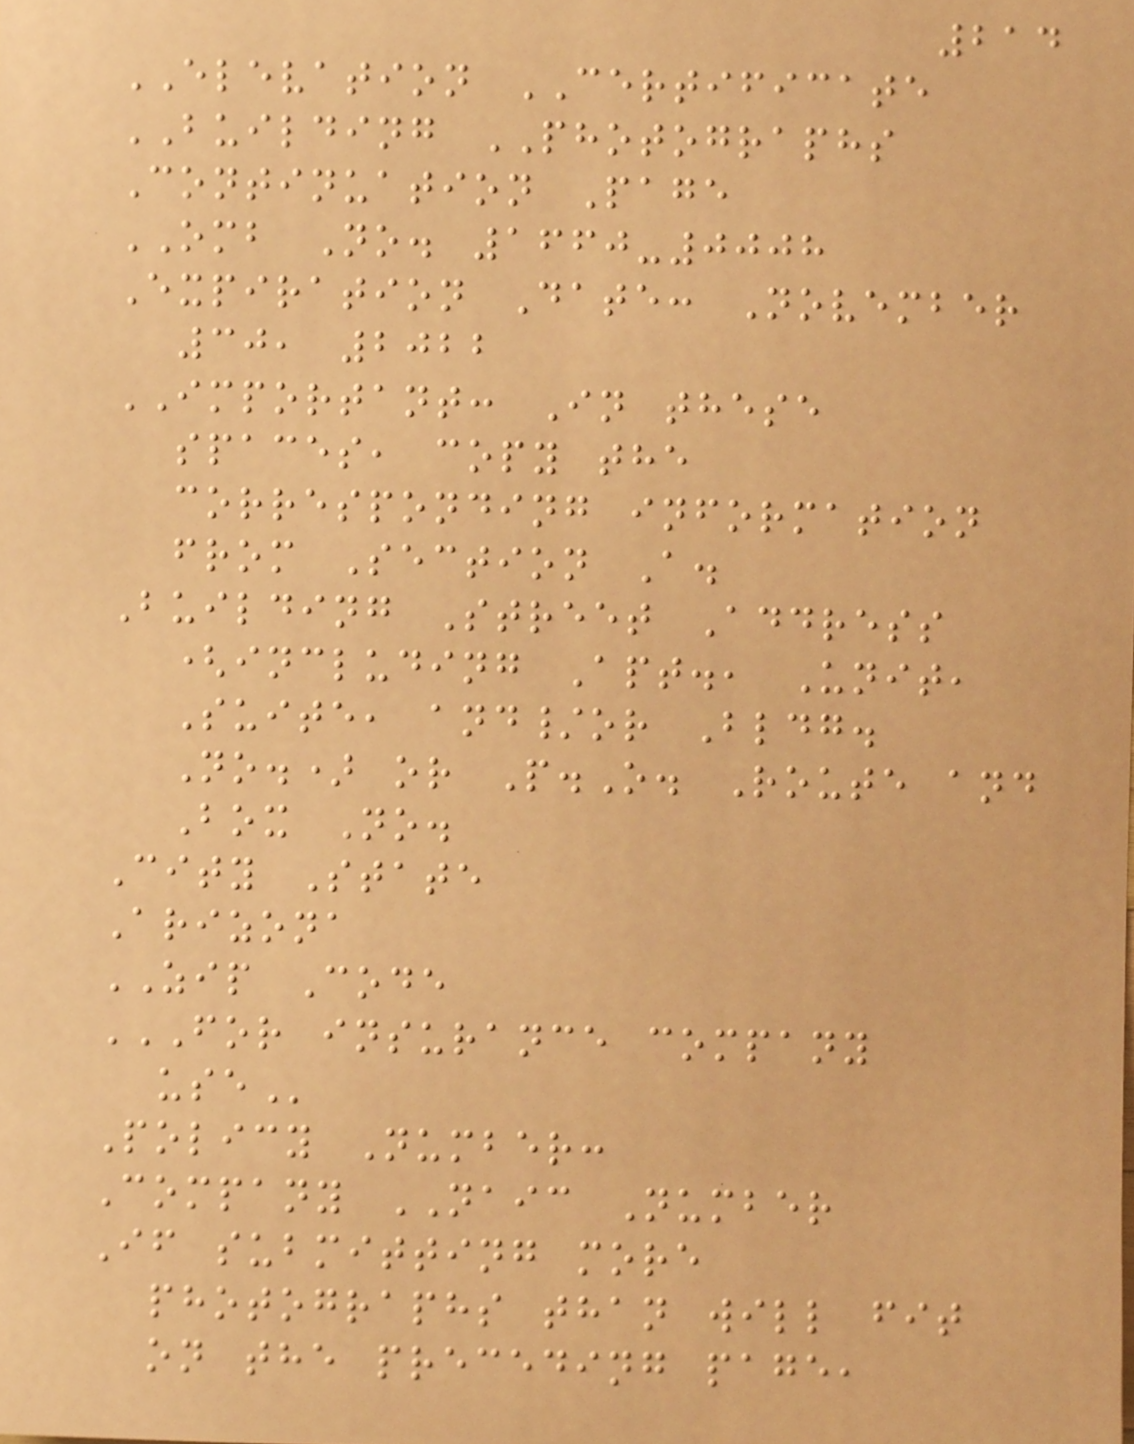214
ELEVATION CERTIFICATE
BUILDING PHOTOGRAPHS
Continuation Page
OMB No. 1660-0008
Expiration Date: November
30, 2022
IMPORTANT: In these
spaces, copy the
corresponding information
from Section A.
Building Street Address
(including Apt., Unit,
Suite, and/or Bldg.
No.) or P.O. Route and
Box No.
City State
Arizona
ZIP Code
FOR INSURANCE COMPANY
USE
Policy Number:
Company NAIC Number
If submitting more
photographs than will fit
on the preceding page,
